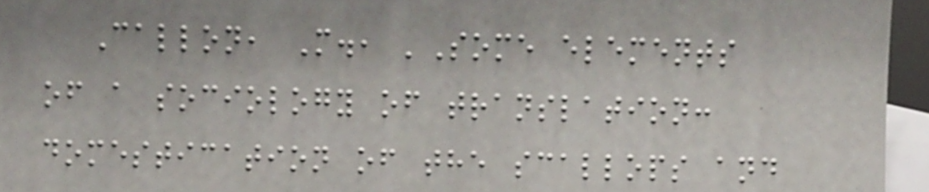Callon, M., 'Some elements
of a sociology of translation:
domestication of the scallops and
